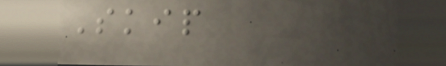Skip
